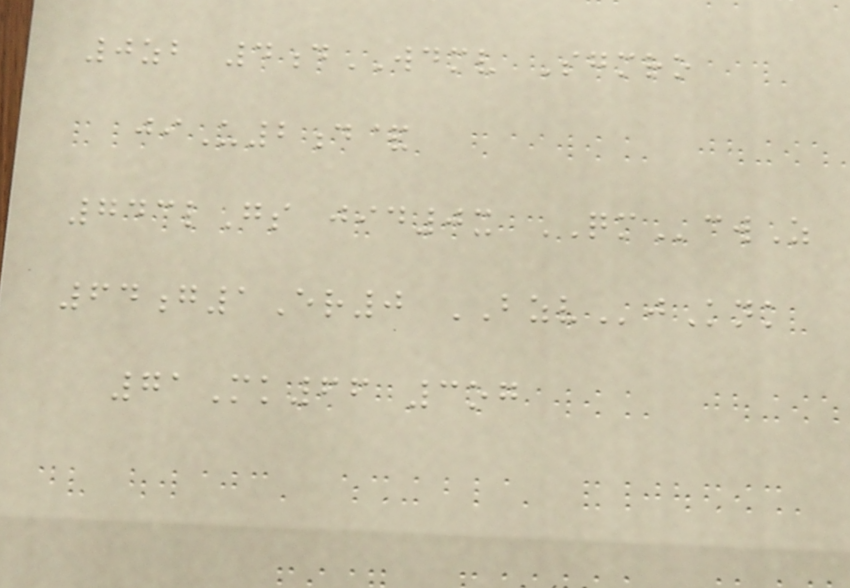0zb 4dWDMV Sgmro
jiU2d&
743lGs jid0x QMcwZ
64g1Er0 BZVjKnk
71Mk66 3og
